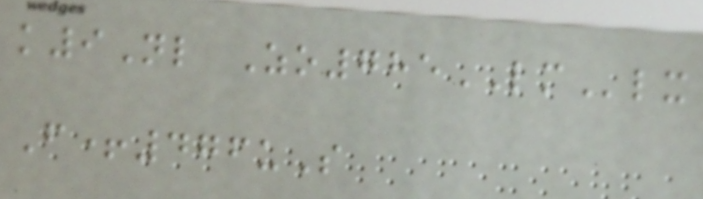k9Nl Zo785LMlx
F+476uS
